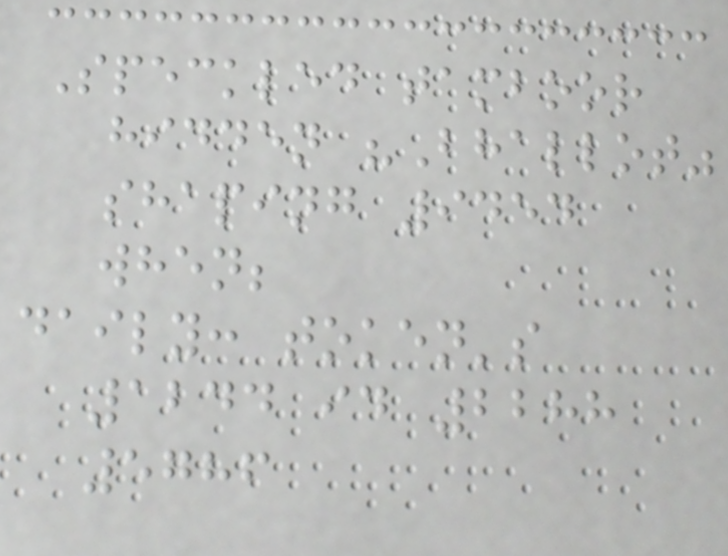Speckled tamboor
hidden "Bhallot"
shaping 9454
when;
daily: token's
1244 id 2288
5786
